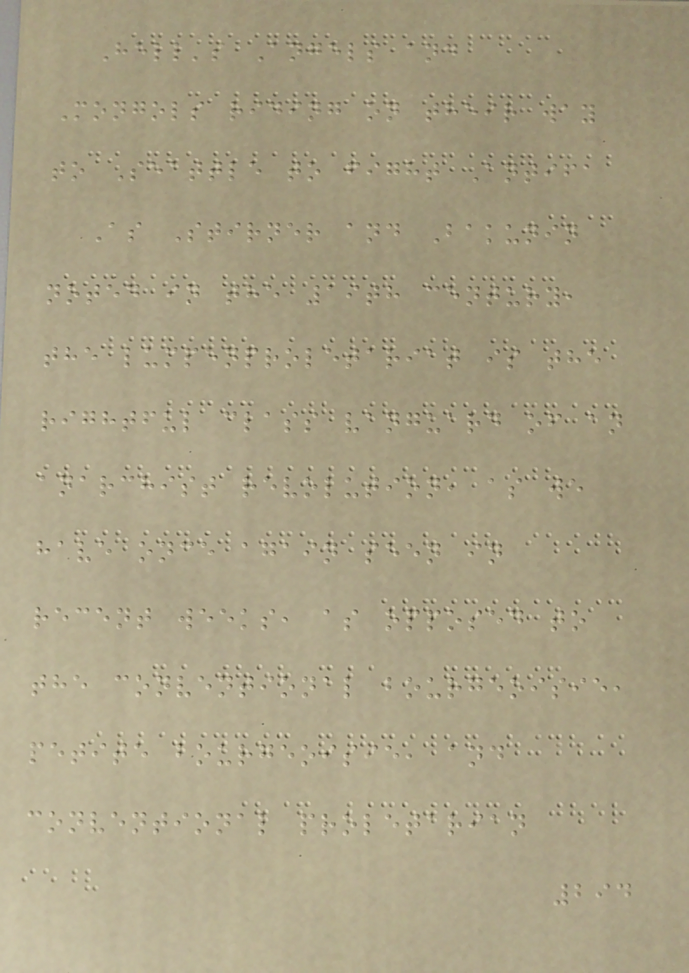Hell's Angels and
Mongols riding on their way
to Seattle to fight Antifa
As Stirner and Bakunin
noted in the 19th century,
the lumpenproletariat is the
rightful class vanguard of an
anarchist revolution, as we
have once again seen in
recent weeks, as opposed to
the conventional bourgeoisie,
petite bourgeoisie, and
conventional proletarian
294
